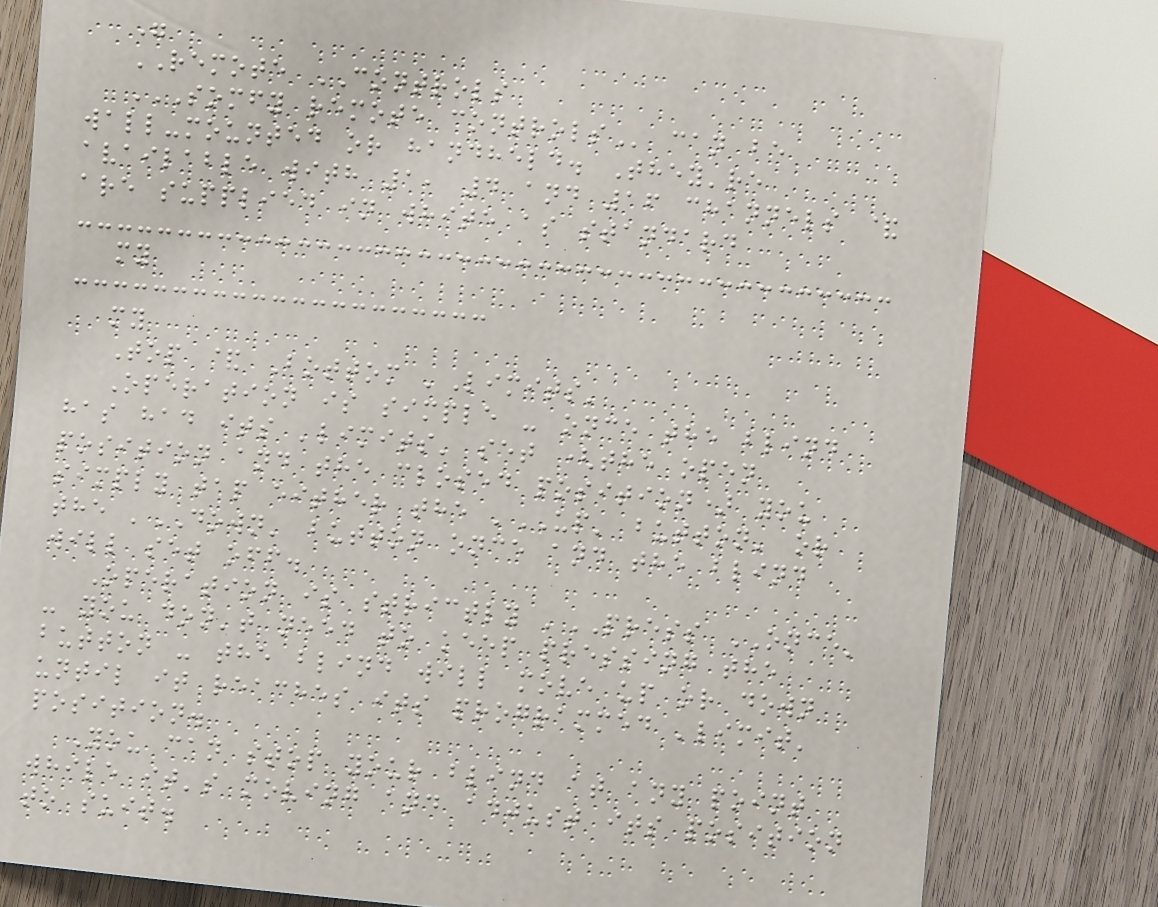"
REMOTE CONTROLS
SOMFY REMOTE CONTROLS can be
wall-mounted or handheld. They're
available with 1, 4 and 16 channels &
are supplied in white as standard
my
my
Top & Bottom 'Limits'
Operation is simple - once the blind
has had its 'limits' set (the open
position and the closed position) you
simply tap either the 'UP' button' or
the 'DOWN' button once and the blind
will set off.
Operation is strictly 'PRESS ONCE'
- you don't need to keep pressing the
button - the blind will move up or down
until it reaches its programmed 'limit'
position.
You can stop your blind at any point
while it's moving and adjust its position
to suit.
